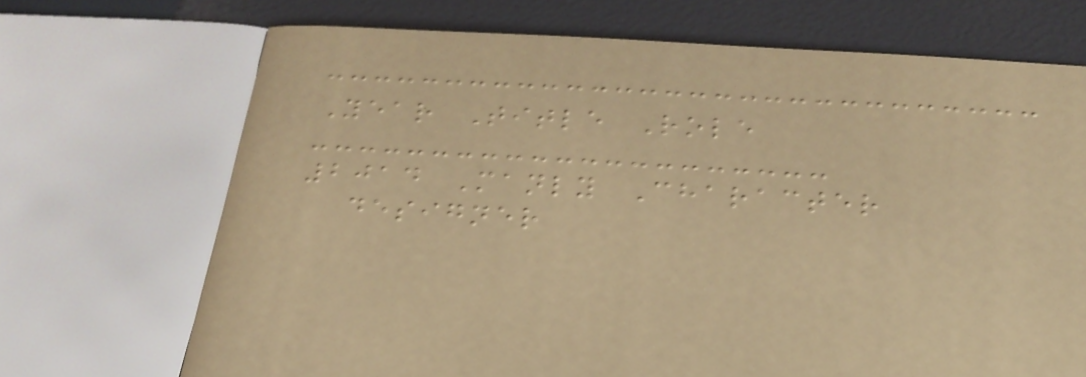Year Title Role
2014 Manly Character
designer
